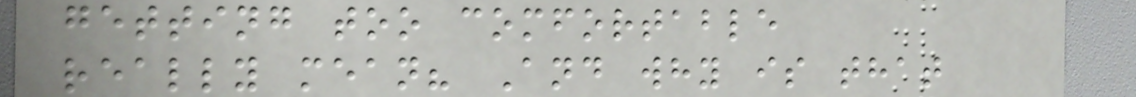getting too comfortable
really mean? And why is that
